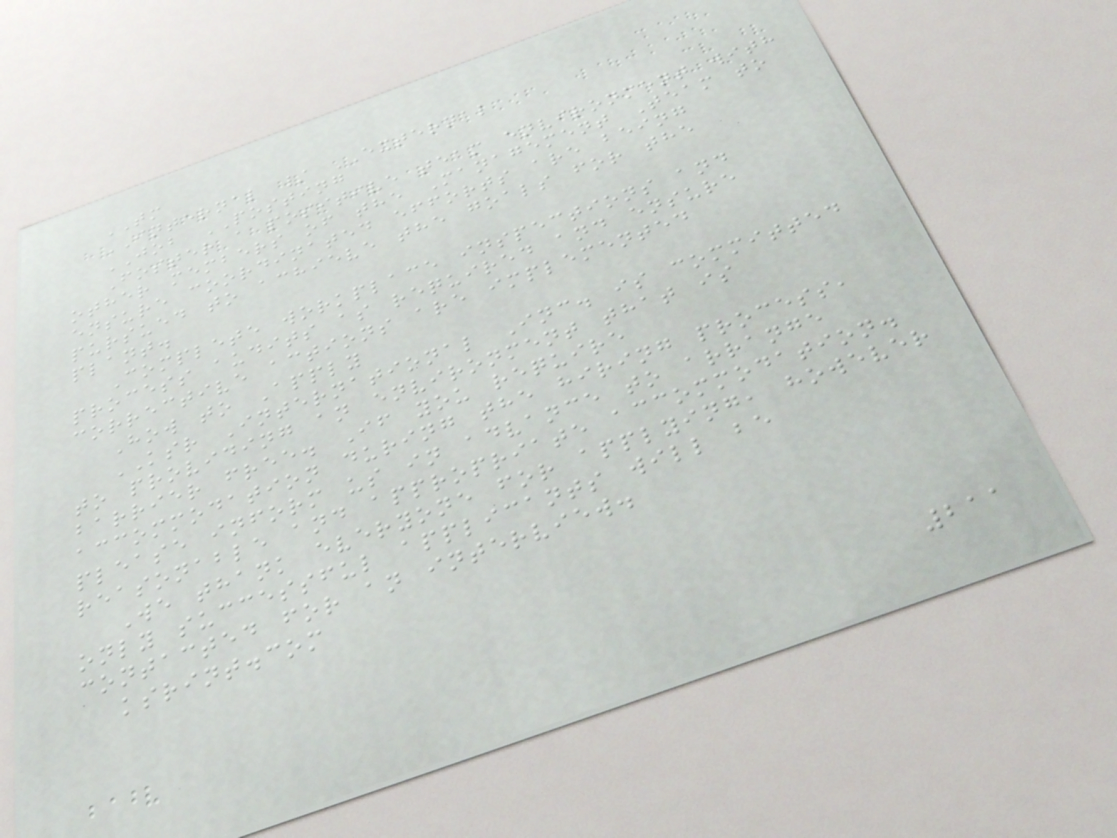TM
INTERNAL / EXTERNAL
JOB POSTING
Foster a positive team environment with
other members of the Management Team to
ensure coordinated efforts are being
pursued to achieve the goals for the
plant.
Complete workplace inspections and
process audits as required and ensure
corrective actions are implemented
How to Apply
KSR International Inc. is committed
to providing an environment that is
barrier free. If you require
accommodation during the hiring process,
please inform us in advance to arrange
reasonable and appropriate accommodation.
We thank everyone for applying, however
only successful applicants will be
contacted for an interview.
ksrint.com
211
